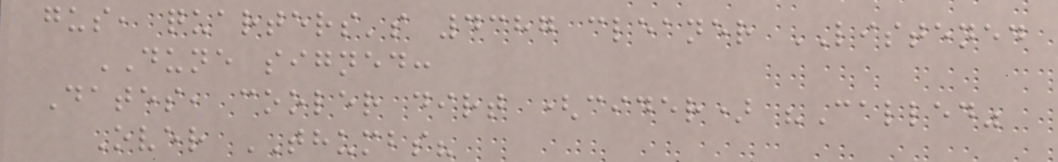gus, quarters's 4387 cleaner LISTENED
DUNE signed:
Dates, cooler dirt (cider) "Called"
Over THUMBS?
